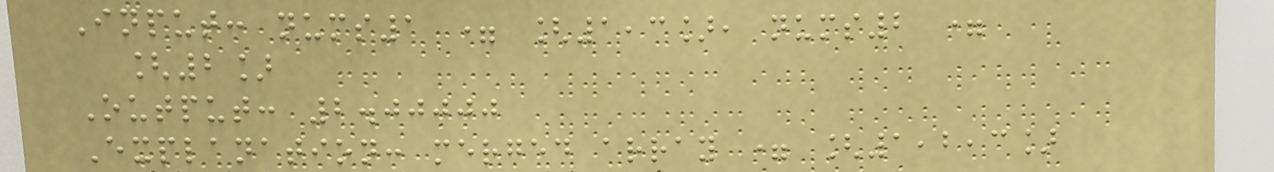Input: nums1 = [1,3], nums2 =
[2]
Output: 2.00000
Explanation: merged array = [1,2,3]
